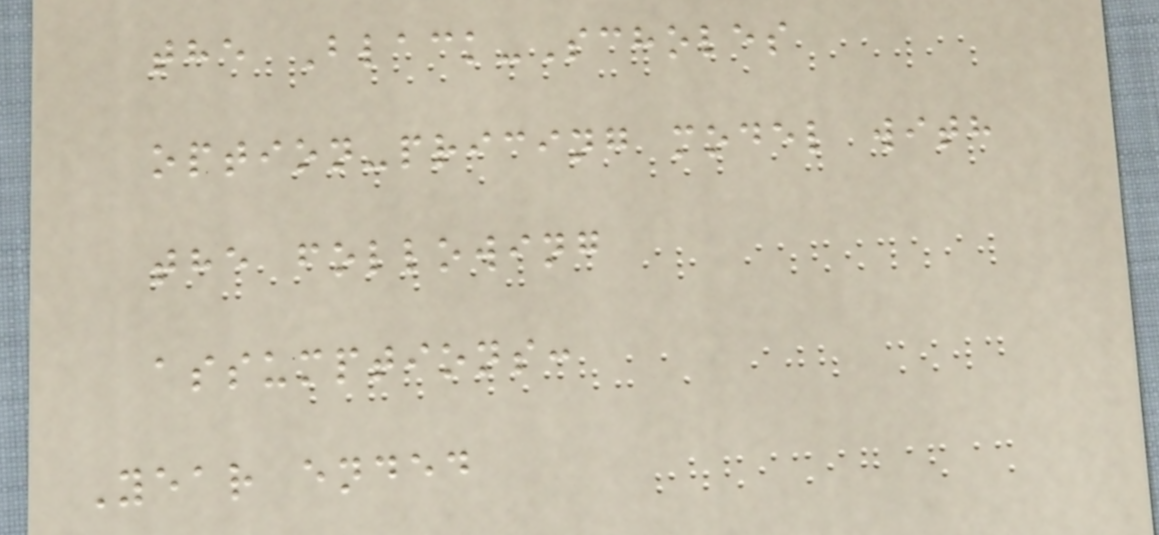the Black-Scholes
option-pricing model with
the following
assumptions:
Year ended
